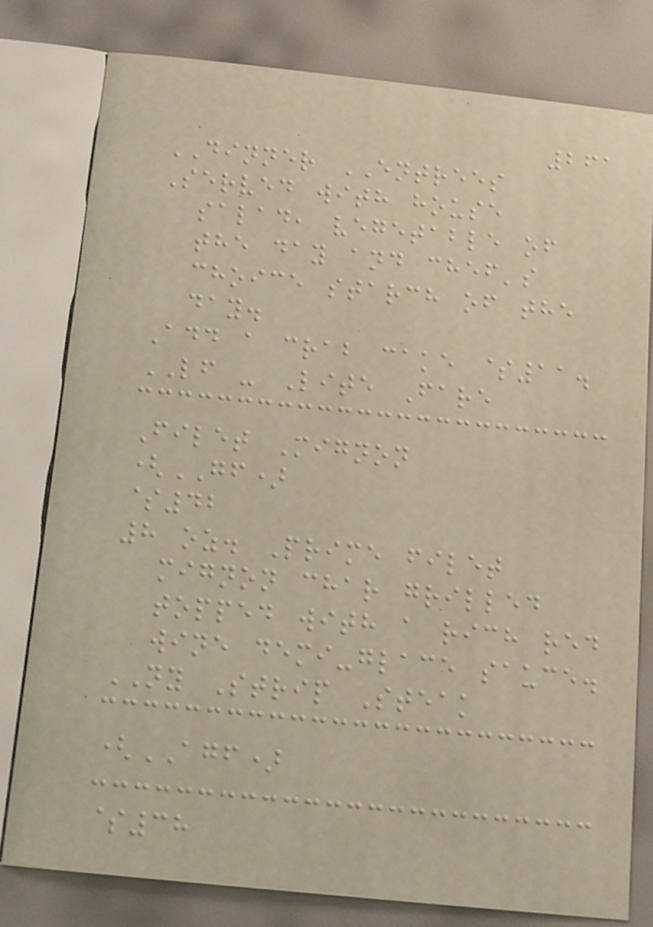261
DINNER ENTREES
Served with house
salad, vegetable of
the day and chef's
choice starch of the
day.
Add a crab cake $11.
LF - Lite Fare
Filet Mignon
(GF)
$42
8 oz. Prime filet
mignon char grilled
topped with a rich red
wine demi-glace sauce.
NY Strip Steak
(AGF)
$38
